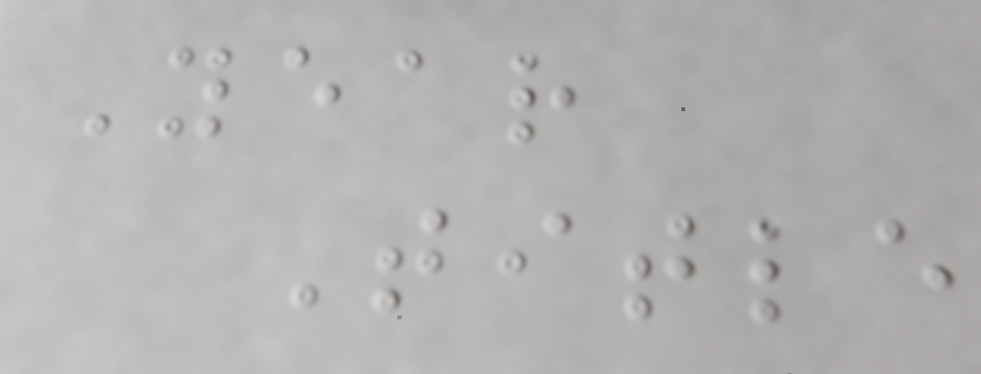Year
Title
